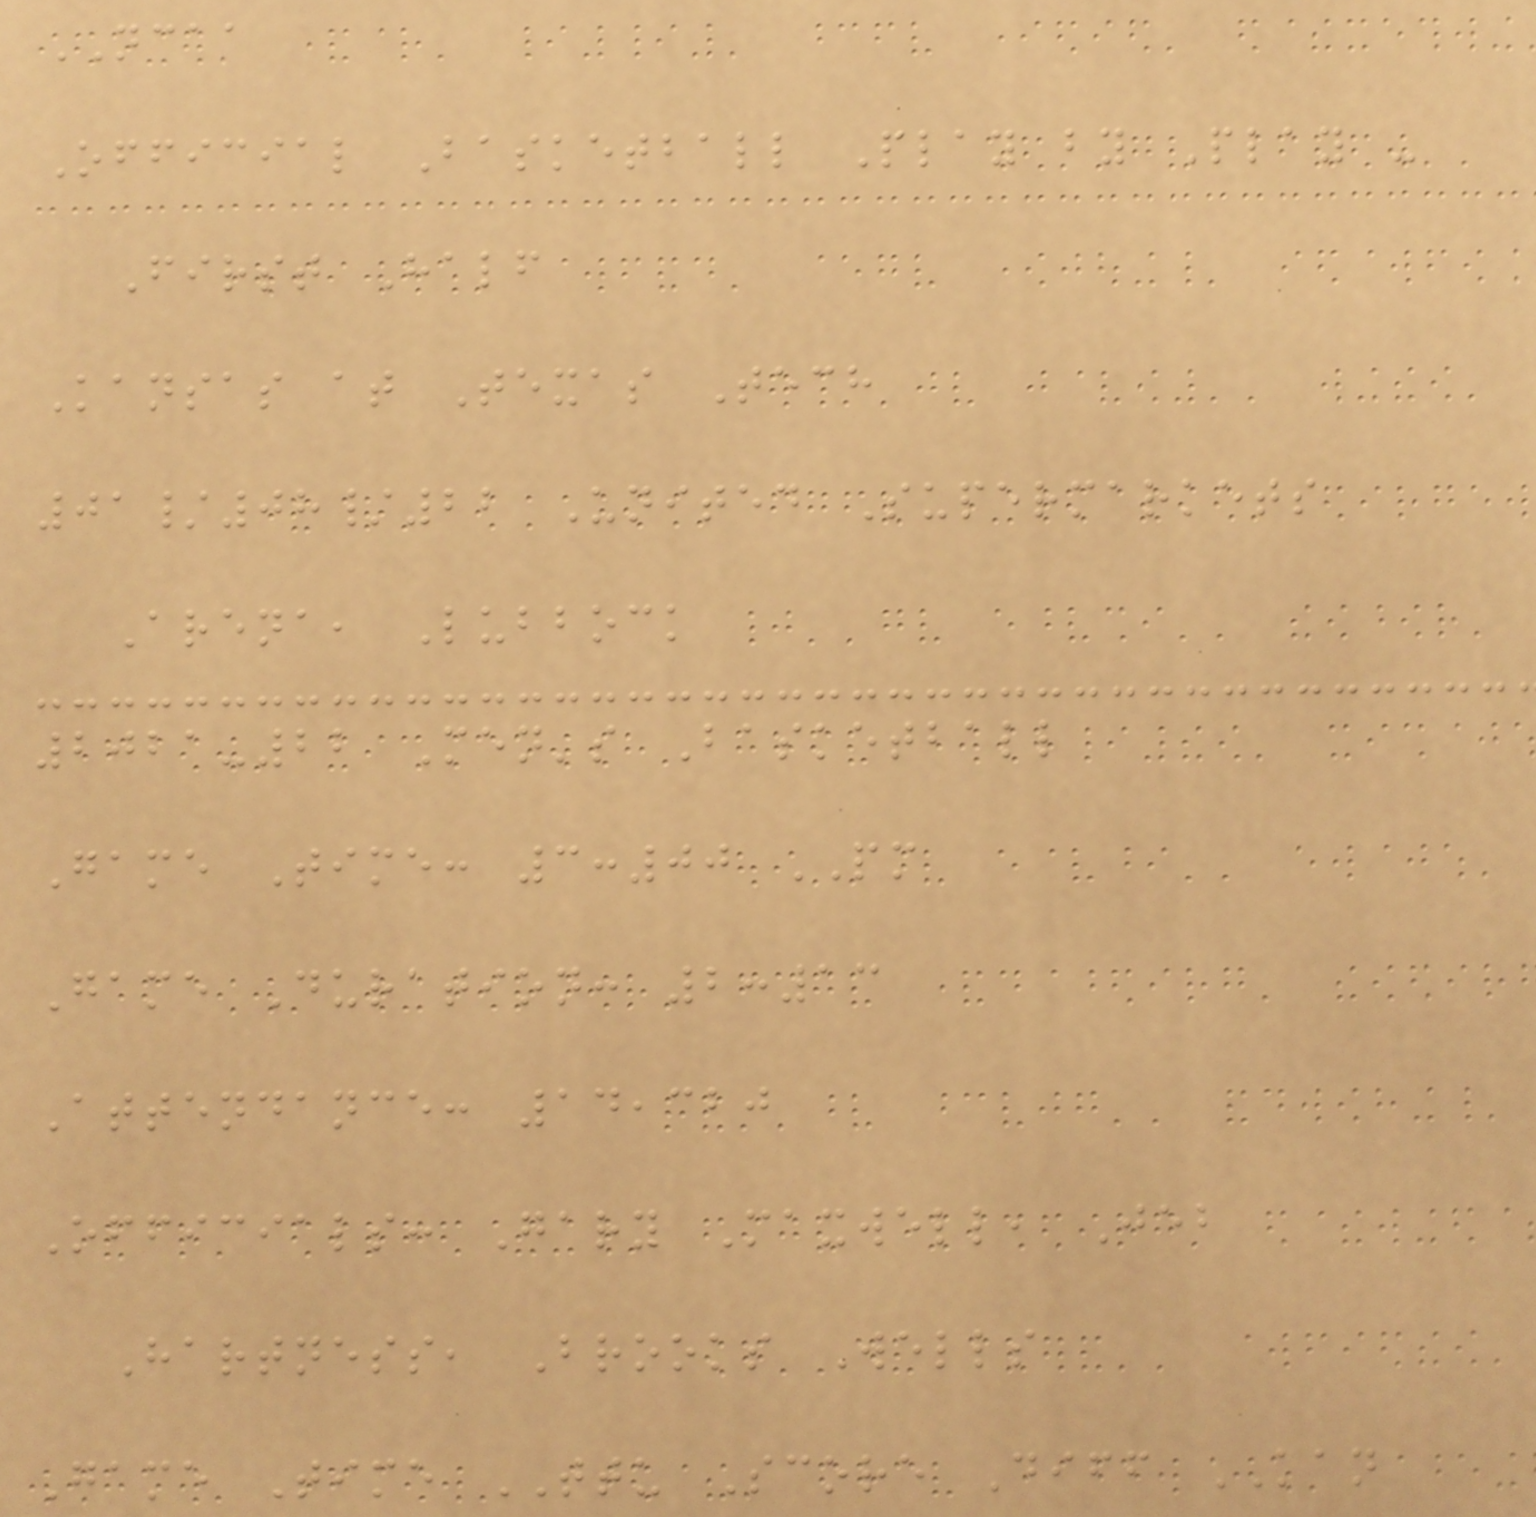NCAA
Official Basketball Play by Play -
First Half
Kansas at Texas Tech
01/08/22 United Supermarkets
Arena, Lubbock
2021-22 Men's Basketball
Game Time: 3:00 PM
Game Duration: 2:13
Attendance: 14,320
Officials: Gary Maxwell, Jeb
Hartness, Brooks Wells
Game Time TTU Score Diff KAN
